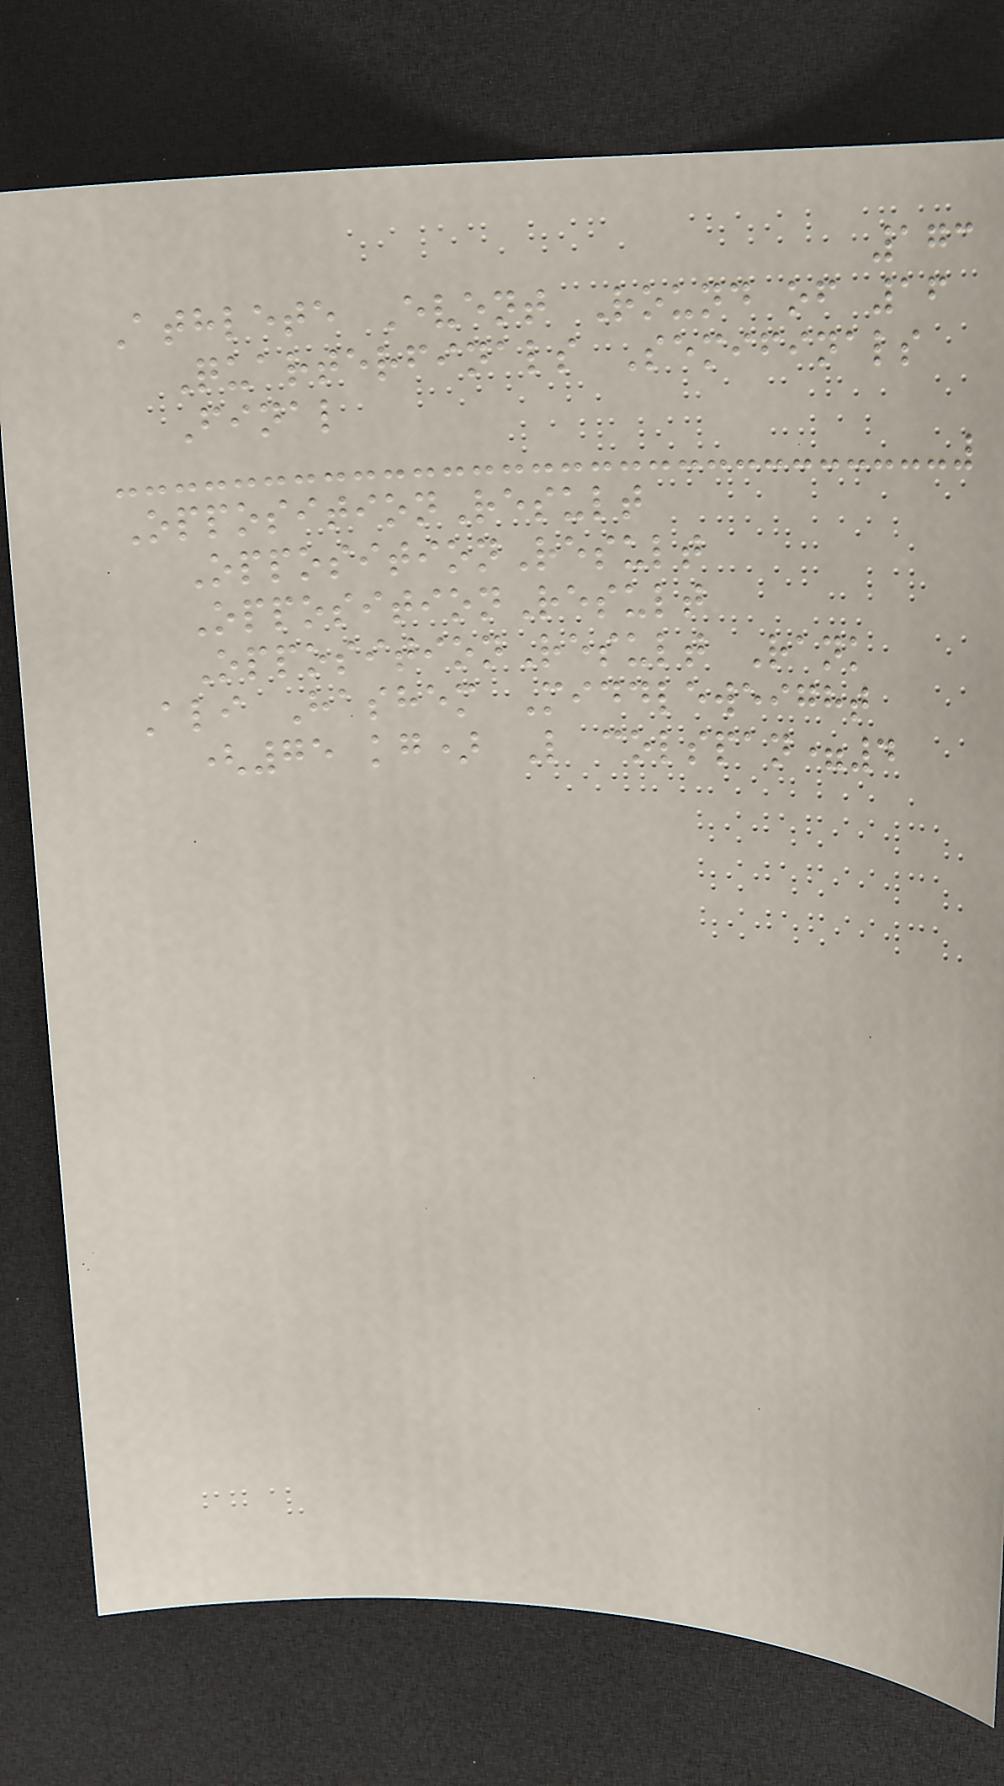173
Athlete Event Round of 16
Quarterfinals Semifinals
Final
OppositionResult
OppositionResult
OppositionResult
OppositionResult Rank
Ali Hashem Middleweight
(75 kg) L colspan=4
